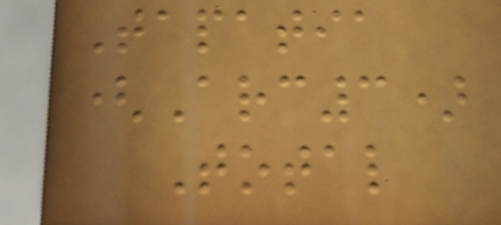Tapatia
(Arc3)
Total
